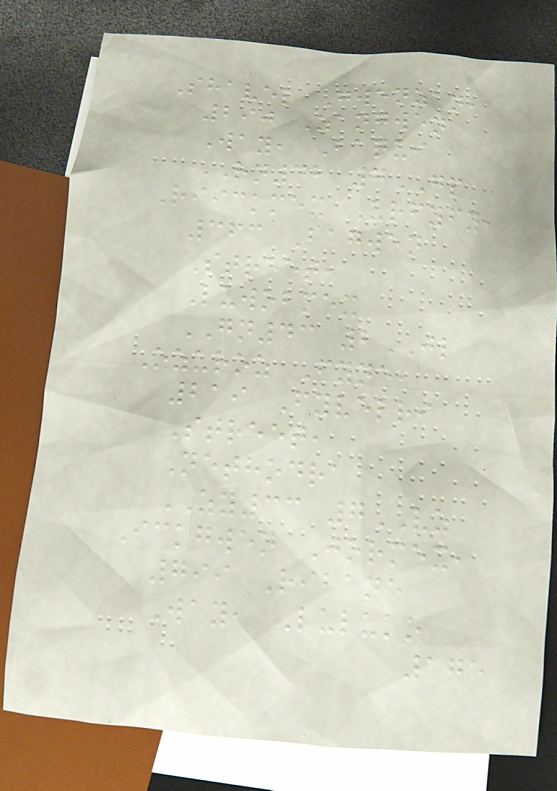Shavel Gwenzan,
290 Zangwen
Way, Baqui
RN42 7GP
Riickmex Urfyfy,
363 Bagwen
Street,
Luwobmex
GN43 2JL
Ozuroz Fyne,
219 Fyvelri
Street,
Nethodra
ZY33 7VZ
Ickgwen Jormex,
799 Ribane
Way, Luluko
175
